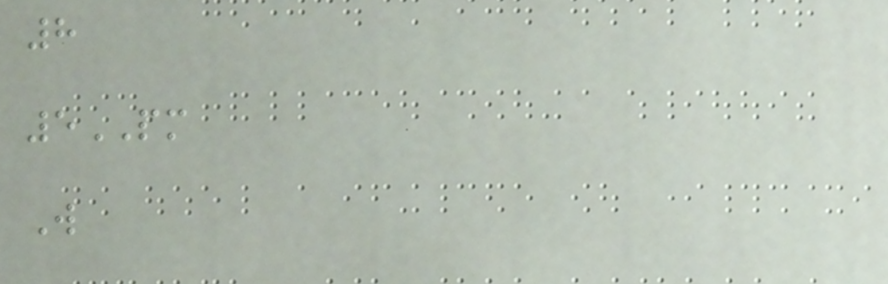8
5PM
W
